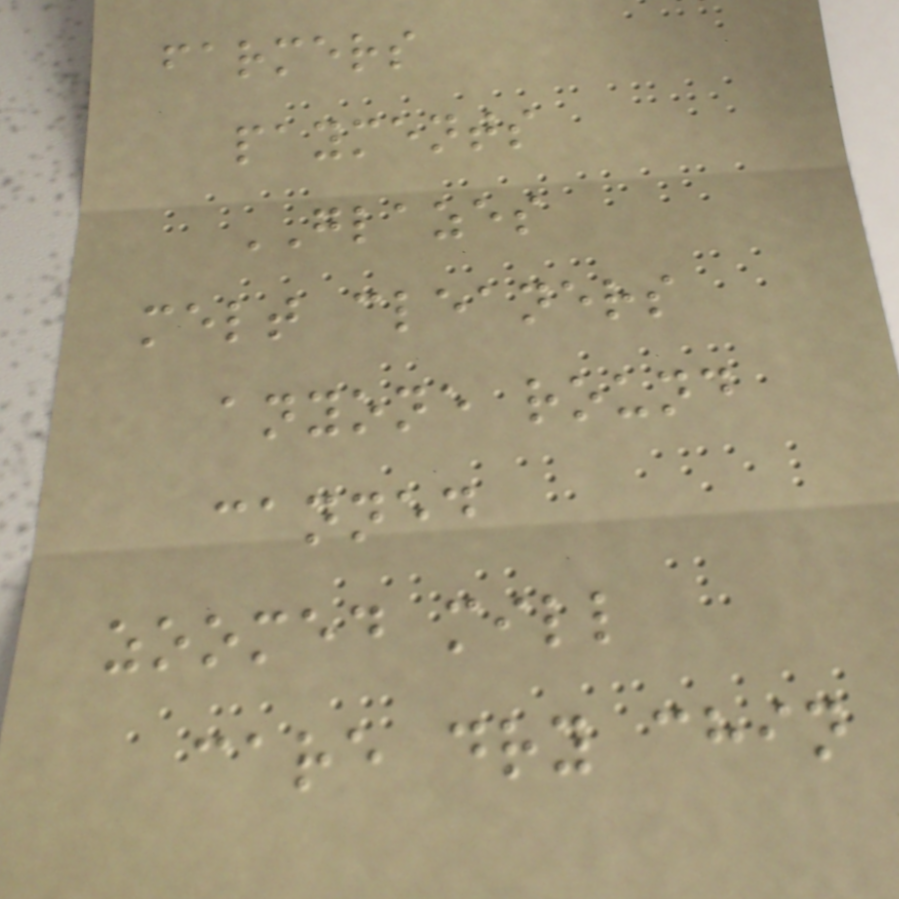farmers
payments
GLAZES
melt cleaners
anyone round
canned
zoomed mill
care dry chin
